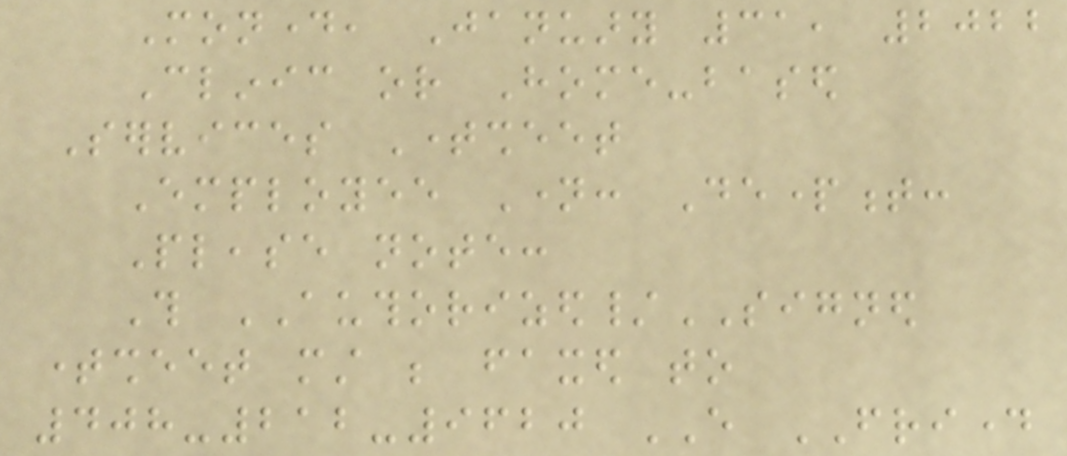Monday, January 31, 2022
Clinic or Home-based
Services Timesheet
Employee Name: Department:
Please note:
This AUTHORIZED/SIGNED
timesheet must be faxed to
408-212-9620 EVERY FRIDAY
